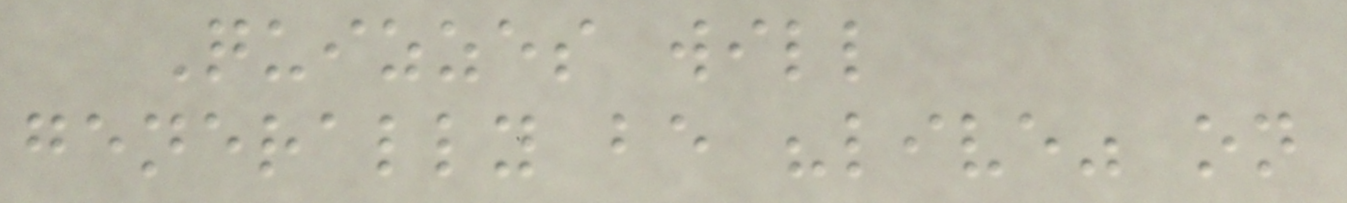Quizzes will
generally be "live" on
